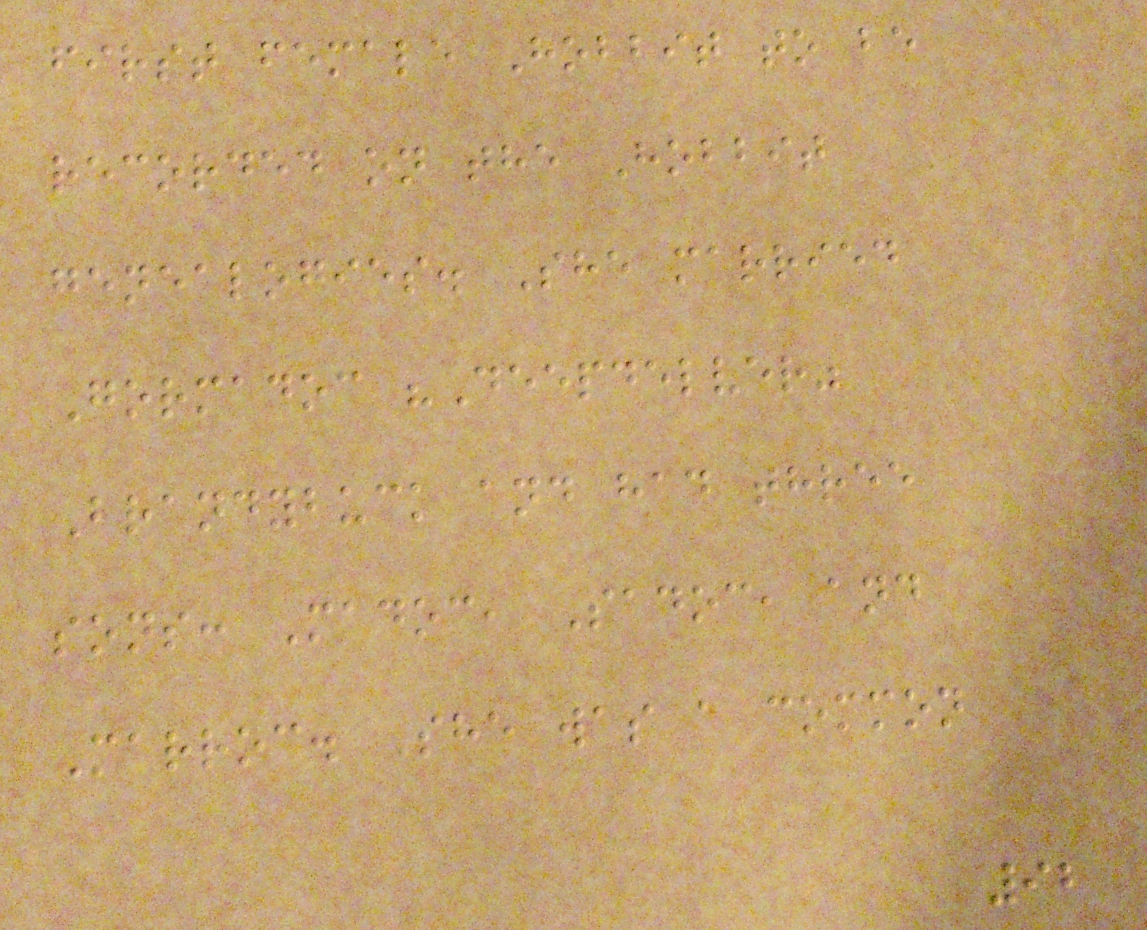first female Hobbit to be
recorded on the Hobbit
genealogies. She married
Gormadoc "Deepdelver"
Brandybuck and had three
sons: Madoc, Sadoc, and
Marroc. She was a common
92
